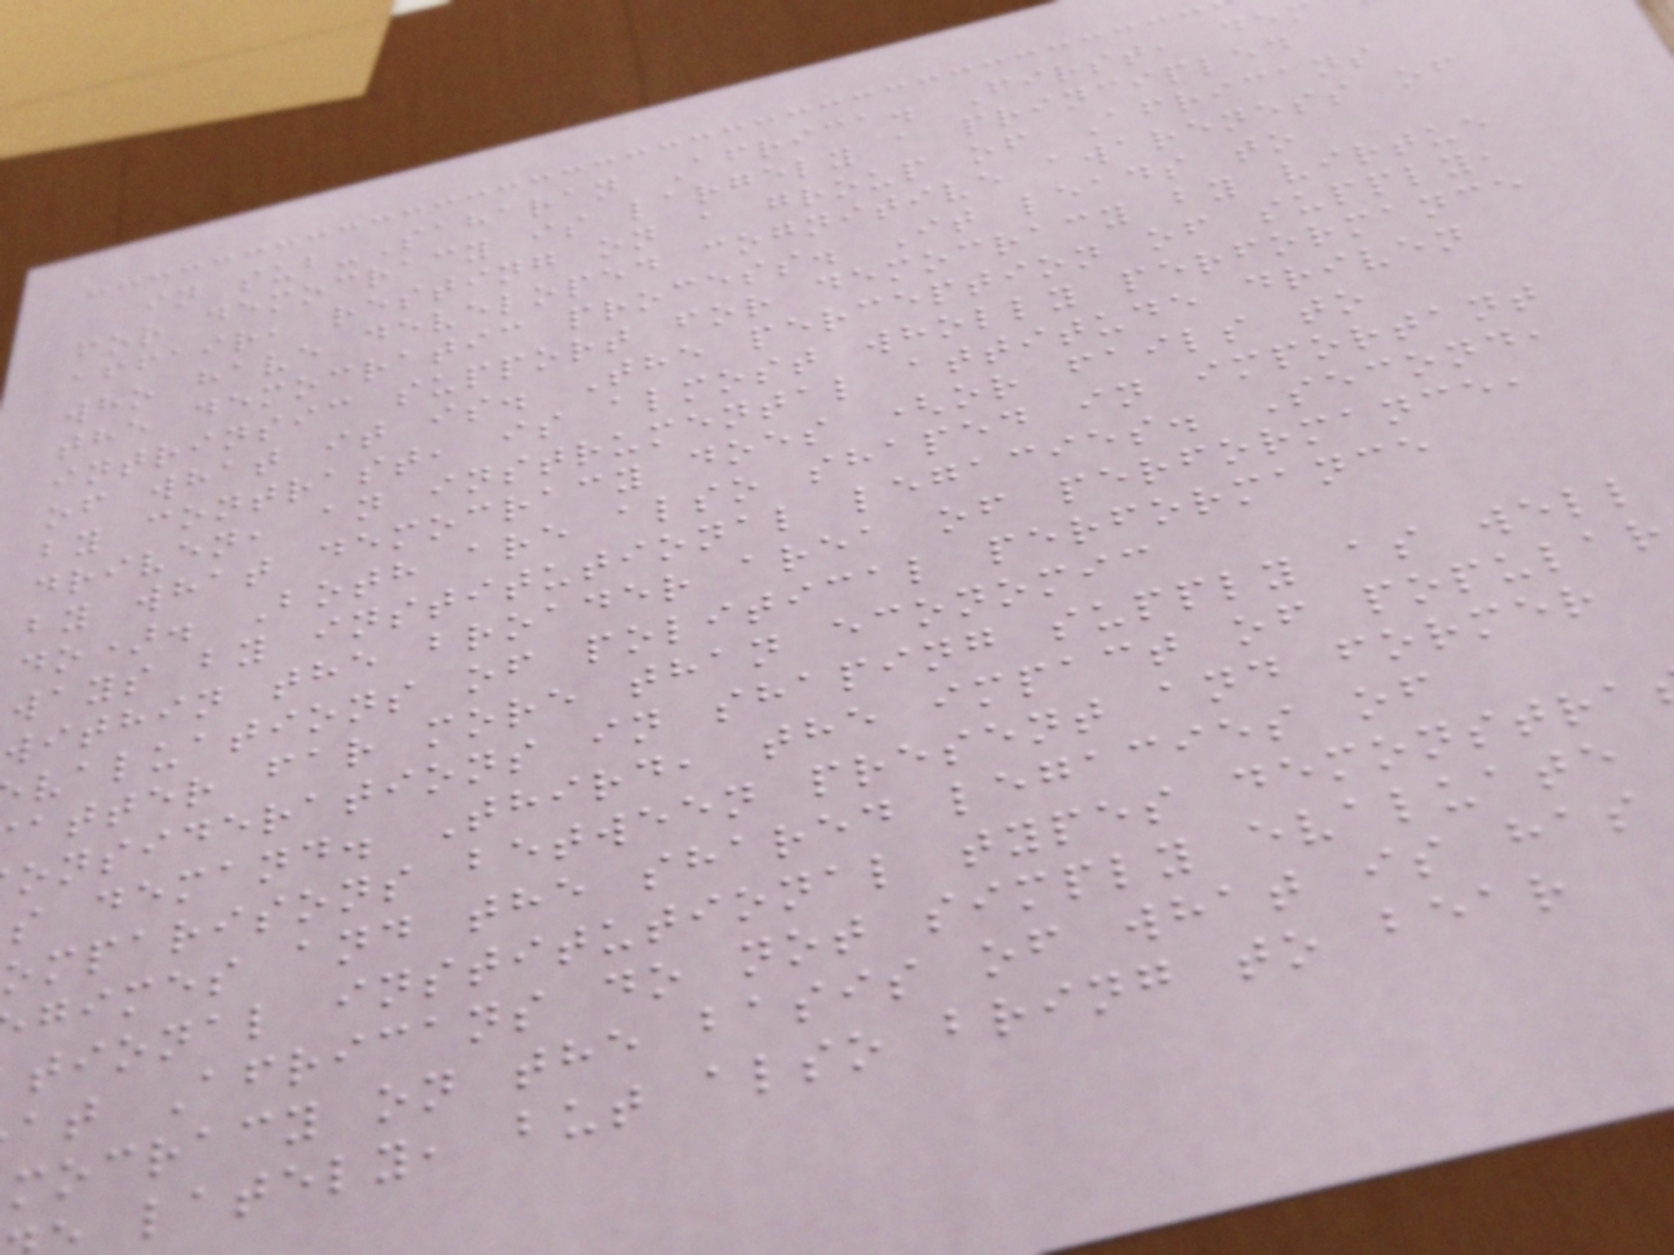in sub-Saharan Africa. First, de
for democracy is largely a principled
affair, resting on a group of Africans
who have developed cognitive awareness of
the democratic process. It leads to
intrinsic support for democracy by virtue
of what it is. The perception of supply,
by contrast, is almost wholly performance
driven, an instrumental attitude driven
by what democracy does (or fails to
do). Both are also shaped in important
ways by institutional legacies. Second,
within the broader area of performance,
valuations of political performance
atter far more than economic
onsiderations in shaping supply as well
s demand. Third, the impact of popular
omparisons between present and former
gimes and the shared legacies of
tional institutional types demonstra
at Africans do not simply evaluate
mocracy on the basis of what is has
lately, but also bring to bear
